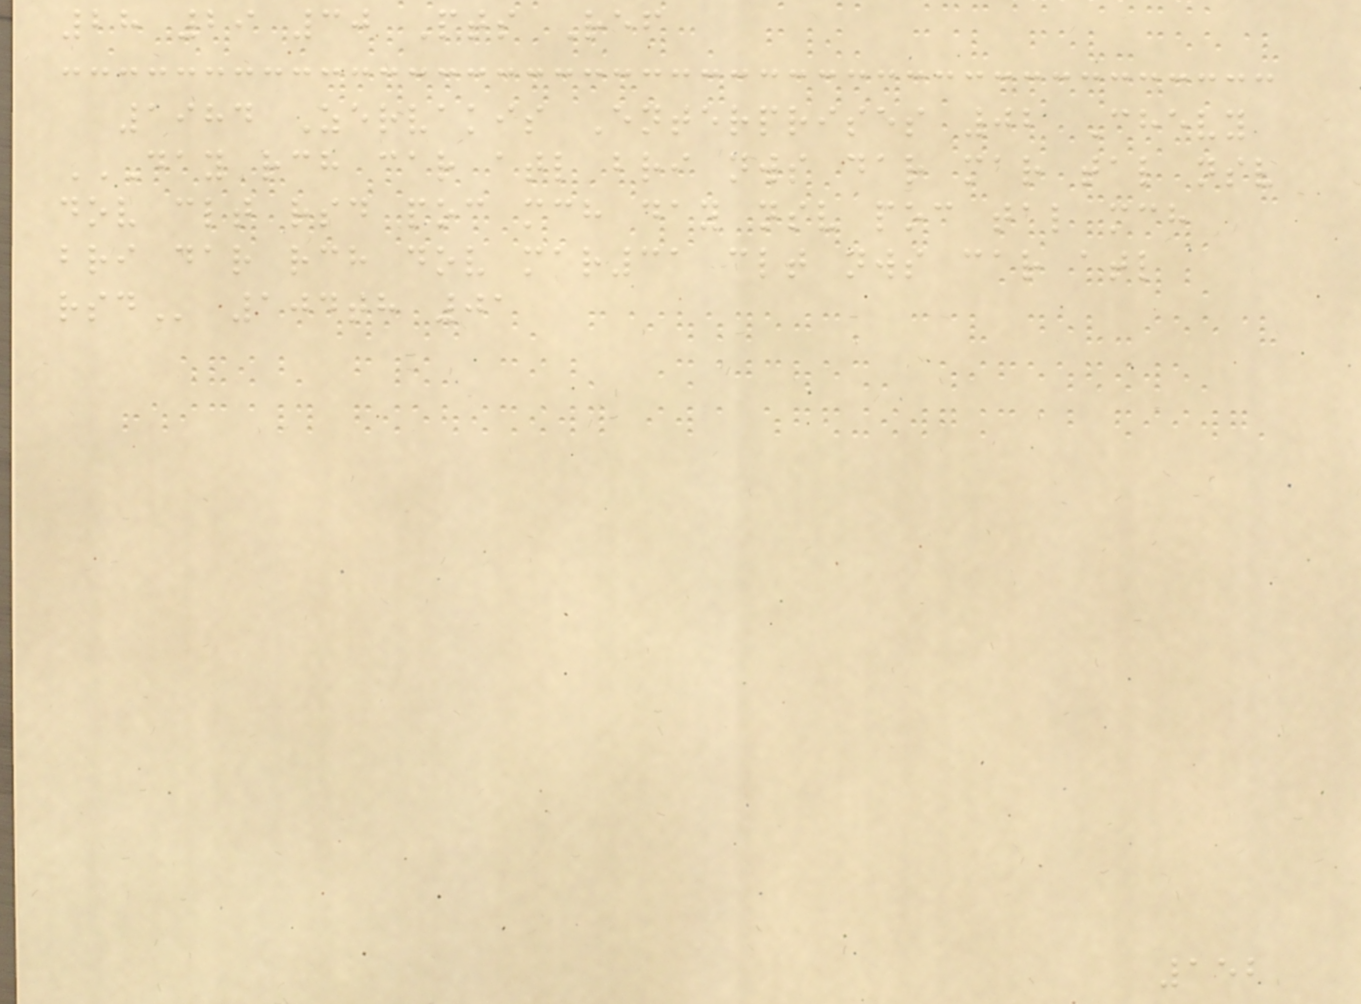28 29 30 Pts Ref
1984 Zervakis Enterprises 02 Chevy
DAY RCH CAR ATL BRI NWS DAR MAR TAL NSV
DOV CLT RSD POC MCH DAY NSV POC TAL MCH
BRI DAR RCH DOV MAR31 CLT NWS CAR ATL
RSD 104th 01
152
